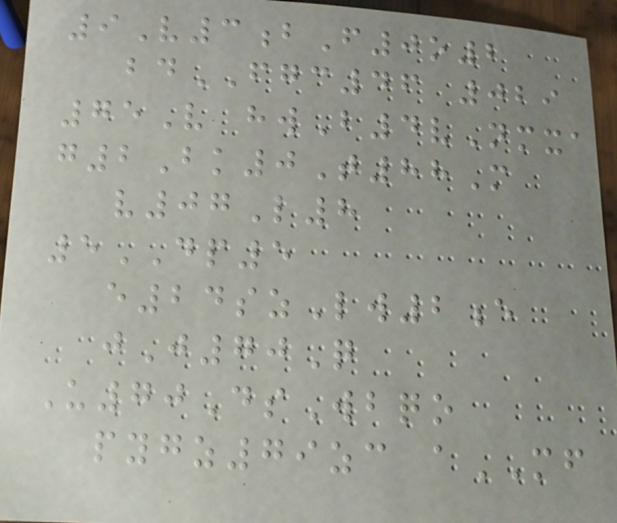9V3bF0o2
bdFGC46 029
75V hwB4vNmxa
g2Bk0T88M
v07L8
5DP5
e24szLw2e
jJ70Q
U70DsWbqo
pygz79zc aMF
